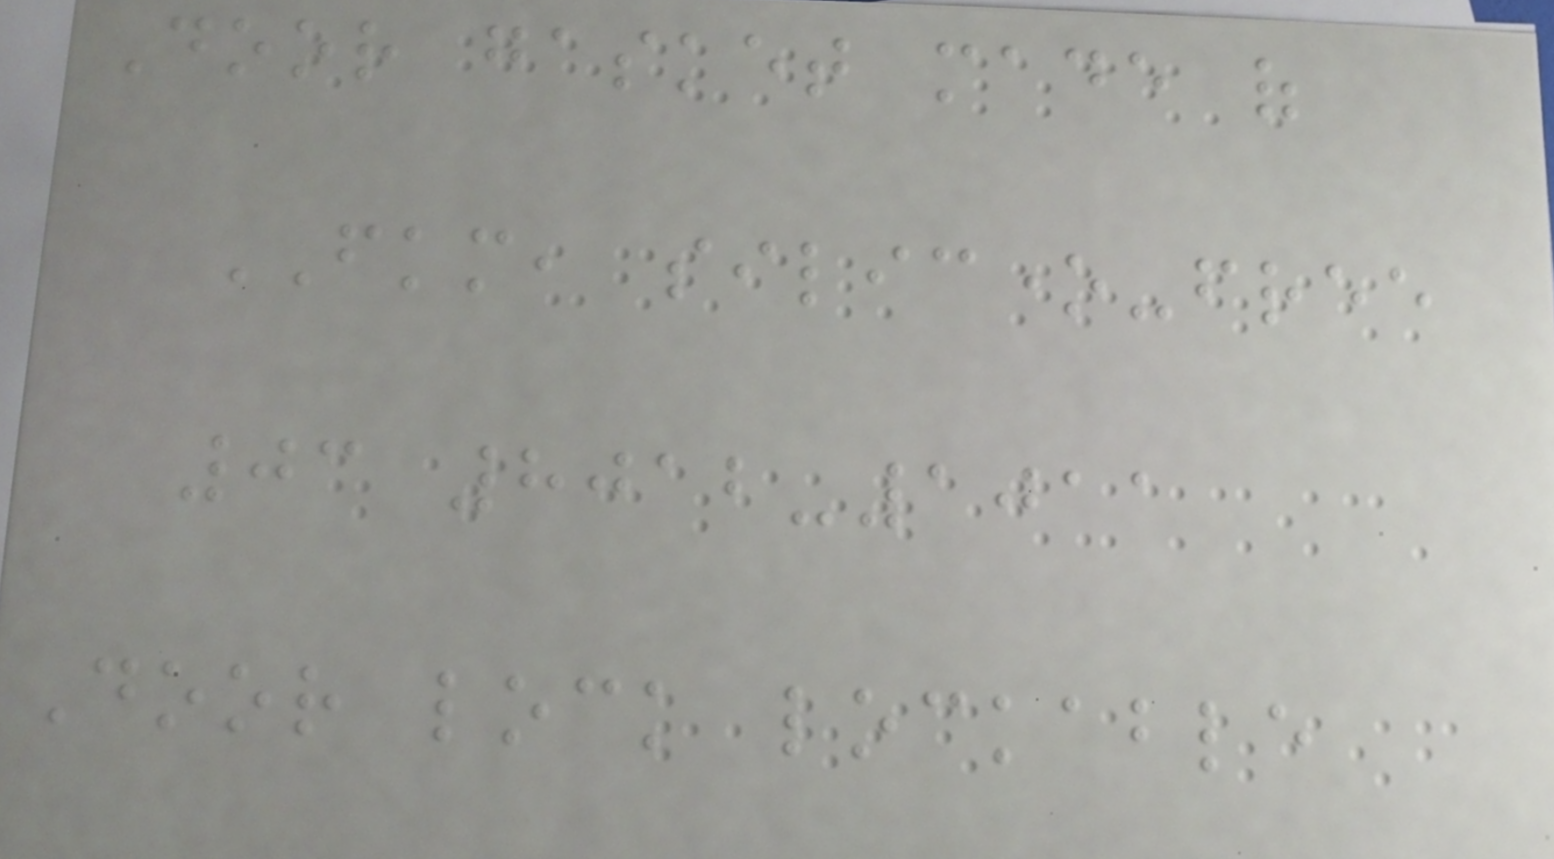Door gasket made of
FKM, silicone-free
03 8012-1011
Door lock lockable
